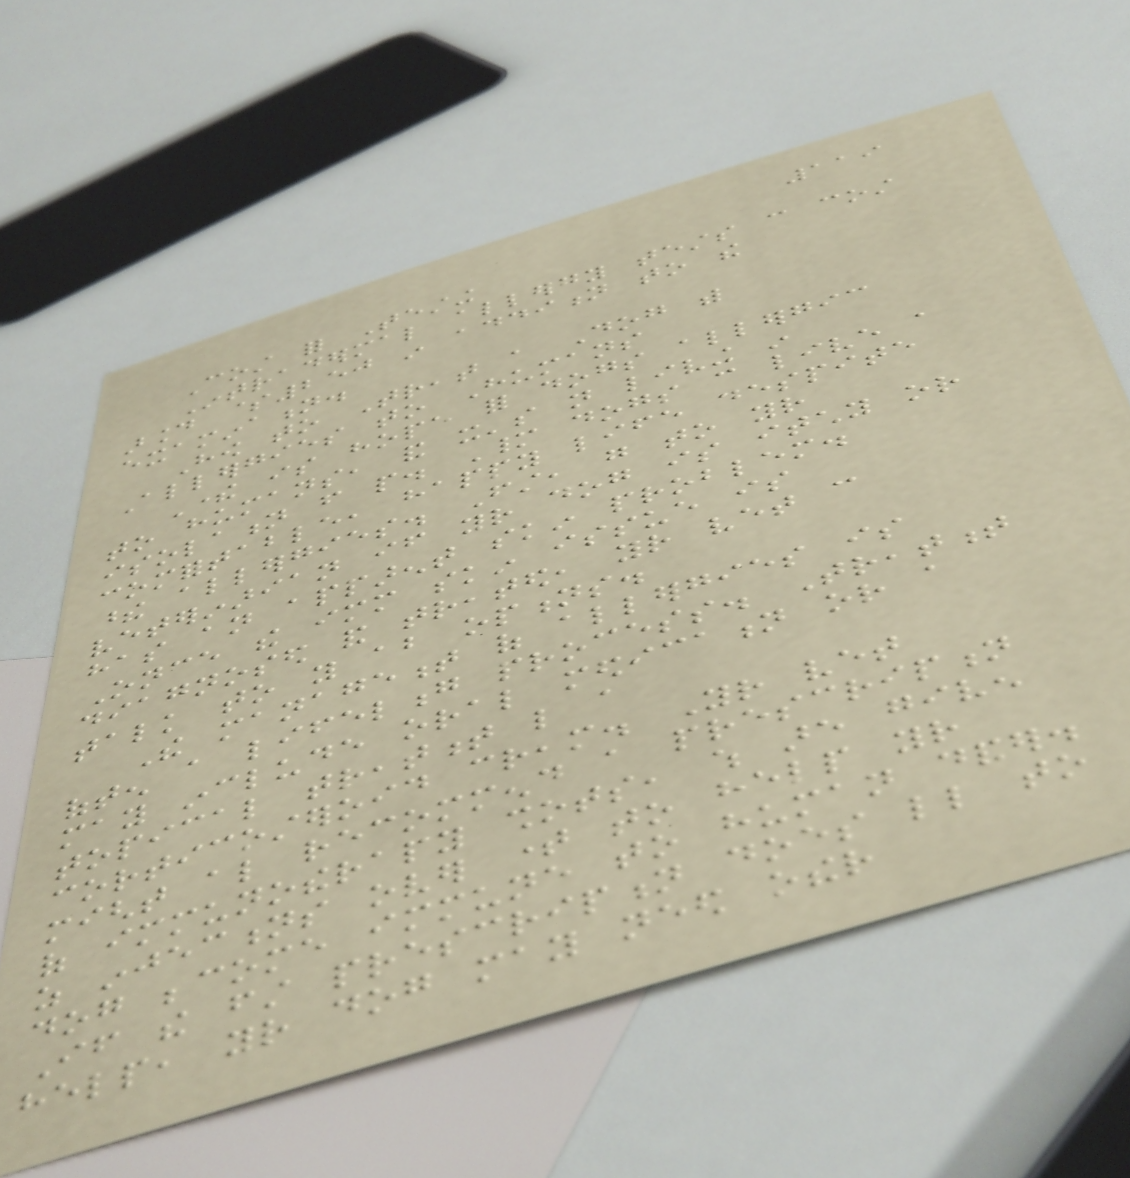119
Cost for Testing
Intradermal allergy tests can cost
around $250 in addition to the
examination.
How to Treat a Dog with
Allergies to Humans
There is hope for dogs allergic
to humans, and it's not living in
isolation from people. Many dogs can live a
comfortable, happy life despite
these allergies. First, go to your
veterinarian if your dog is itchy or
has an apparent skin problem.
Once the immediate skin issue is
diagnosed and treated, your vet can
talk to you about options.
The management of allergies is
often a lifelong process. Treatment
may include oral medication or a
topical treatment like a
corticosteroid cream. Your vet
might also recommend a prescription
of immunotherapy shots, which are given
as injections over time to help your
dog become immune to human dander.
If the first prescription does little to
help, your dog may need other
